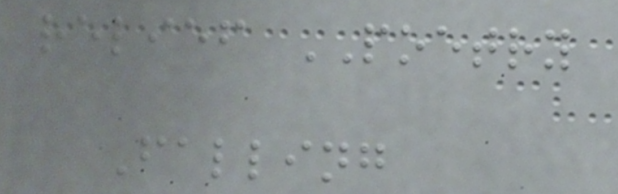relief POETRY
Falling
